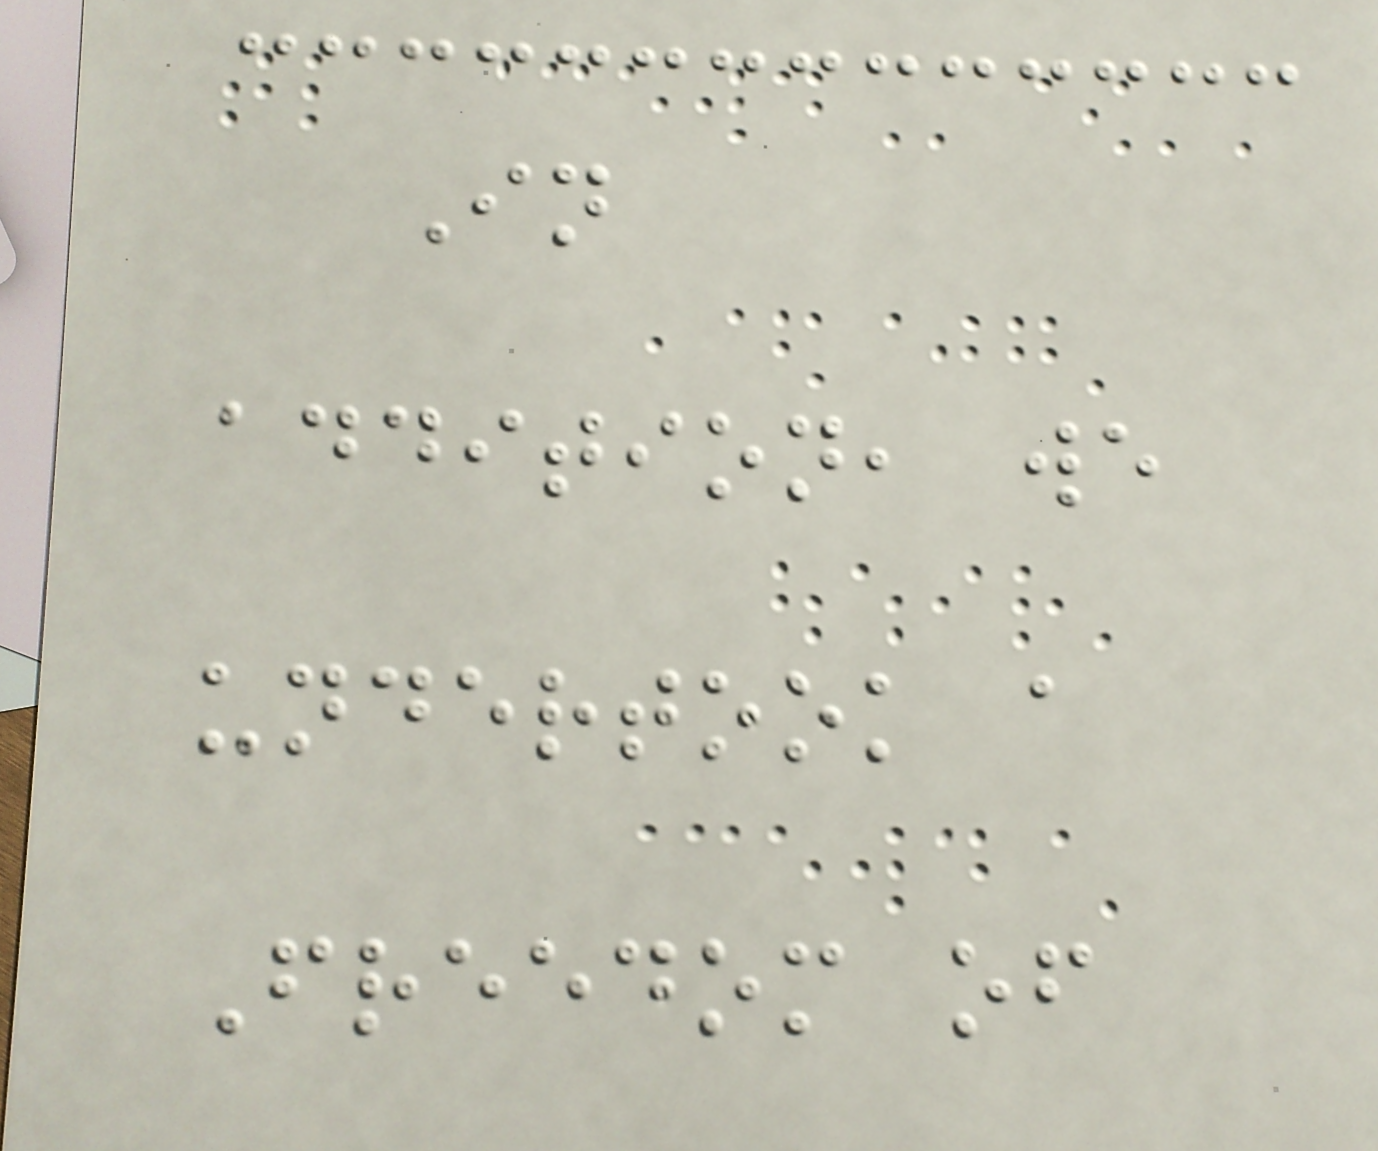In
addition, we
undertook a
Freedom of
